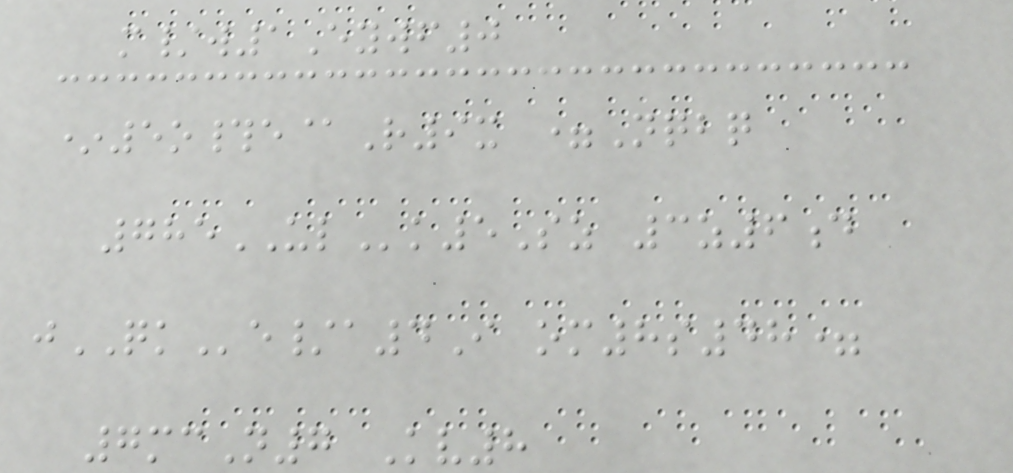m/w1Eywf0
*5o#e@R9x =Nqbq
785ULk5Sz 3z6d
jQKe/a4I om8s48=
7mcN7 Kv8
